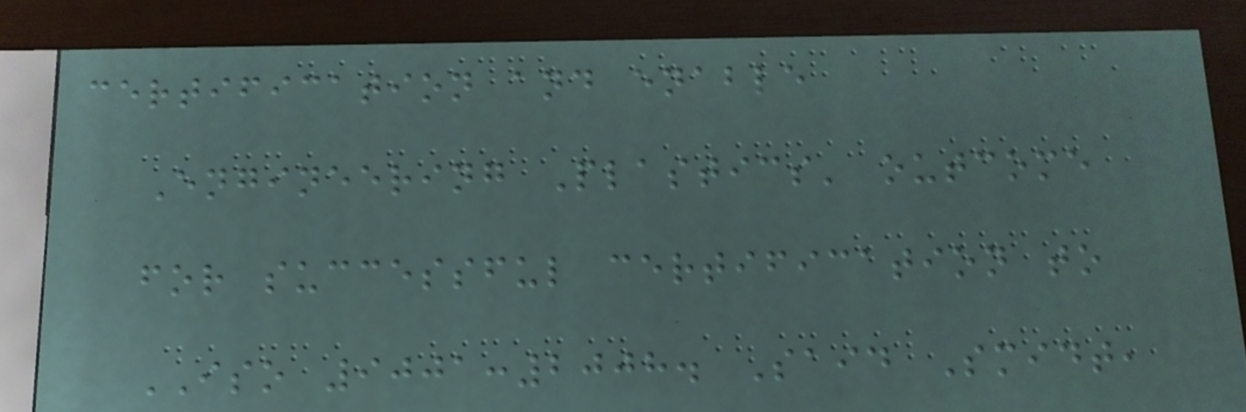certification and enable
Engineering Plastics' outcome
for successful certification to
ISO 9001:2008. Said Smidt,
